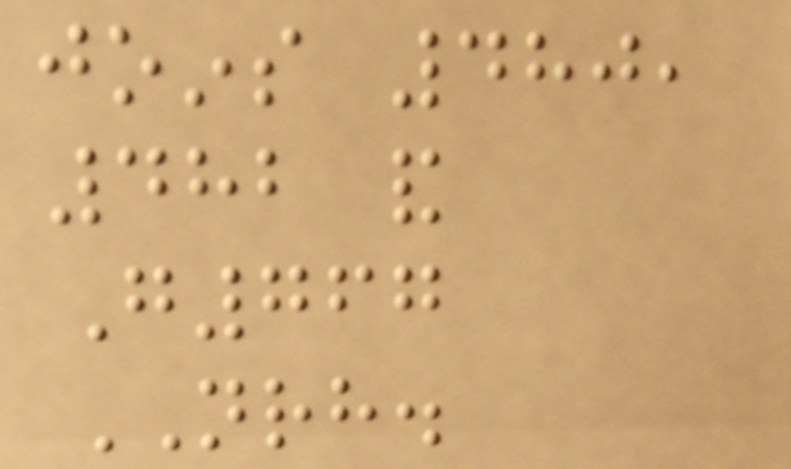joins 480,
482 and
G767
NRH.
